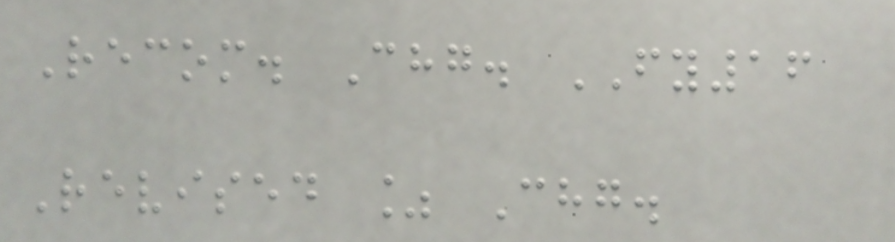Recom. Chg. FY16
Revised % Chg.
